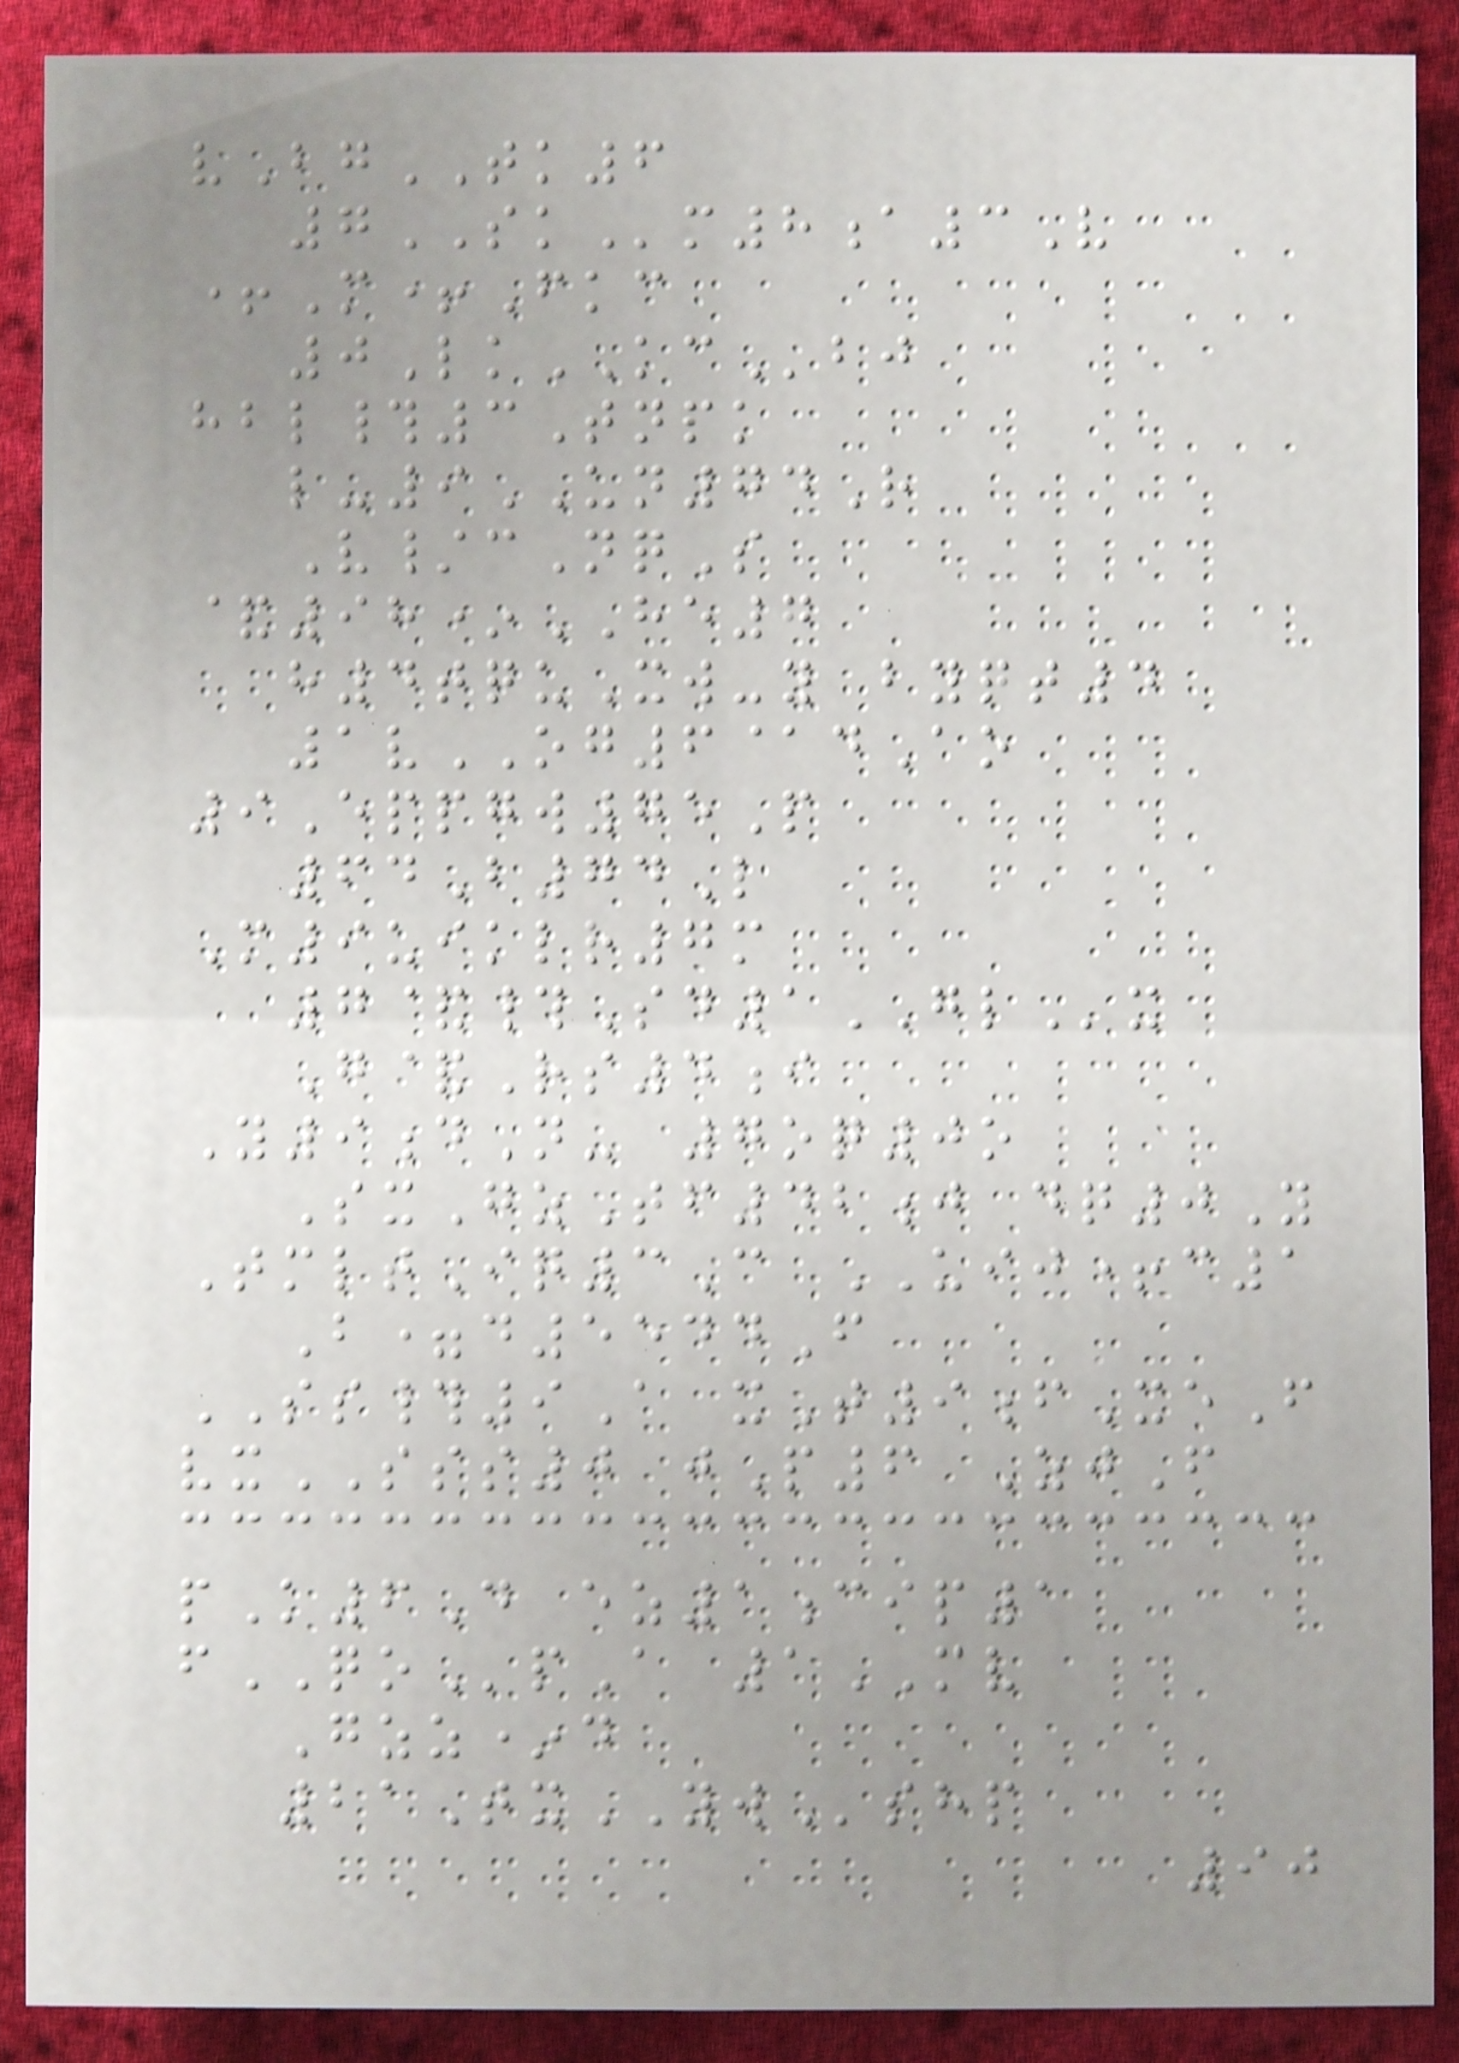vBgTK6
7SKm8a3V
+M+Fkc
0LkKCbj
hbl#3Tnpk
l-9UN74R
V/cNqS
&98*HE7
h4tquXw-y byqt4
1vOG6@dAo
9Eppgw75P
64B74L
M9uiklr7m
7&#Sd1GLx
G&Rs4i
Y9dN- 7oq0o
SxGzTf42j dq0Y
TmltIq3C UIJ+c1
B=d5544F
SS#9A xT9fXeF
vxSSS0 jP6 ZjF
pK6D ez1cip1
fQOpA 1MV
Gzz*d
21TxYWshp
90
